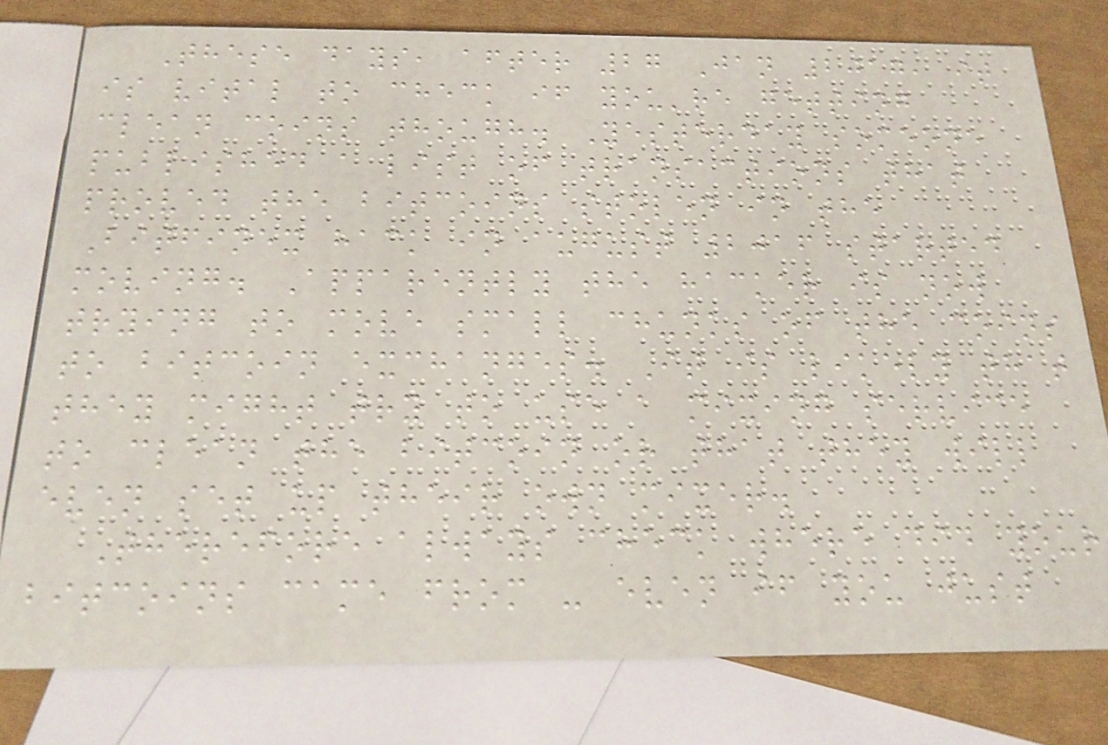These days, after 27 Jan 2017, it
is vital to check if you're getting
clean coins though. Yesterday someone
published a list of transactions that
proved the bitcoins stolen in the
Bitfinex hack in august 2016 started
moving. Apparently the hacker is now
trying to move small chunks of the coins
to bitcoin exchanges. It is likely that
they might try to use a mixing service
to clean the bitcoin or that they will
even set up their own mixer.
Therefore always check where did your
bitcoins came from - even if you just
